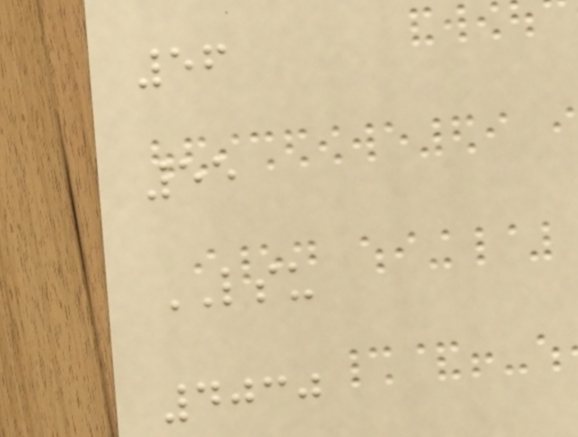56
55
LSU
4030
